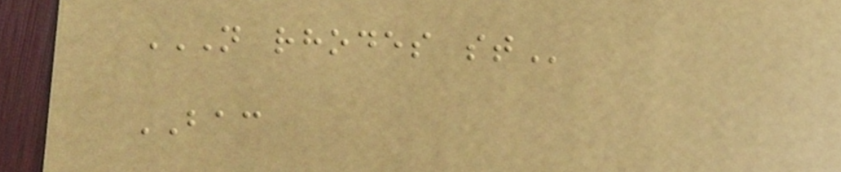N RHODES ST
BAC
